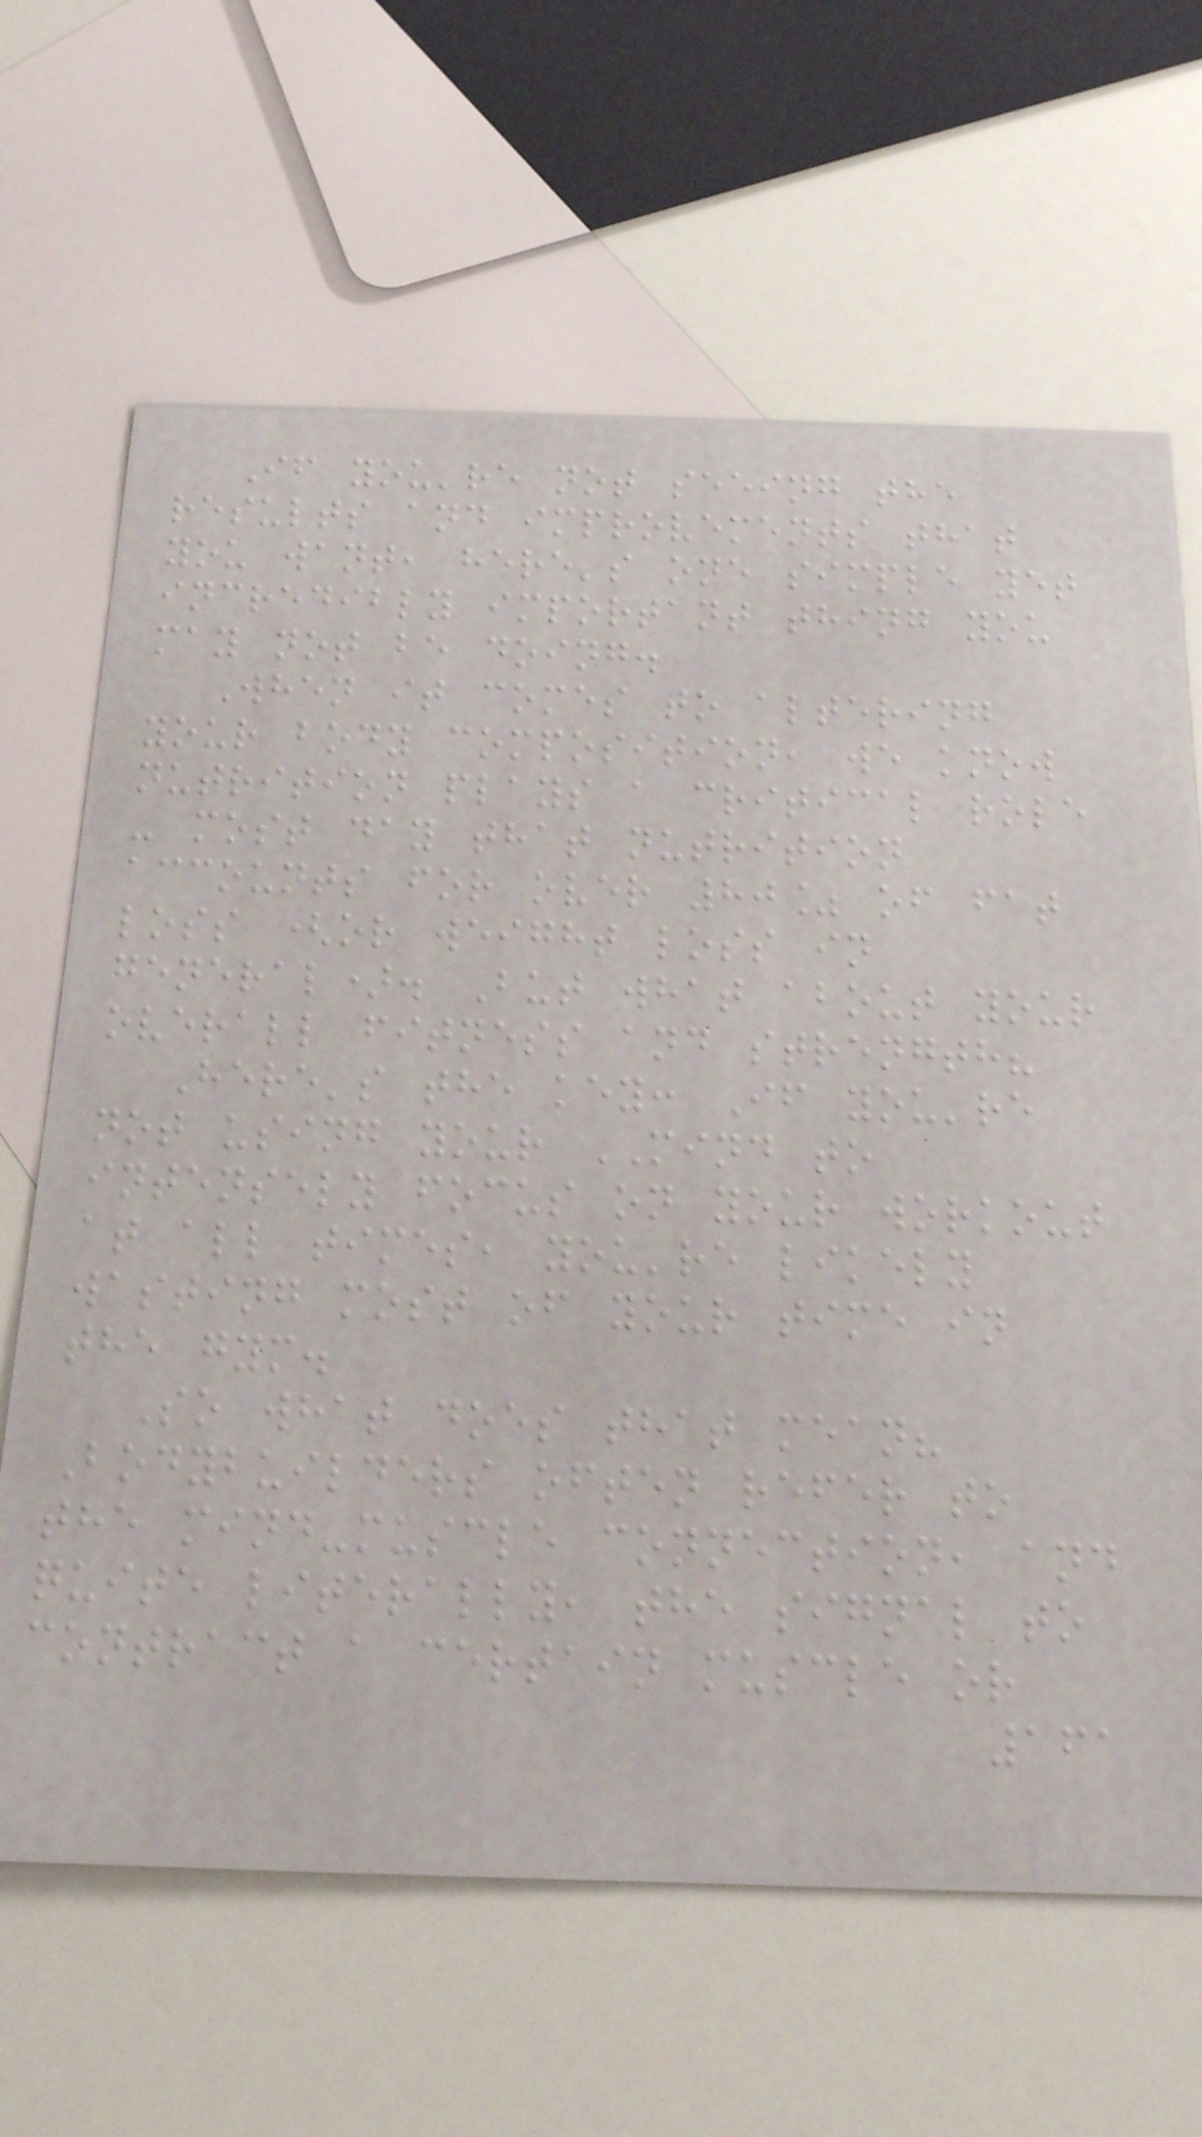If you're not seeing the
results and improvements that
you want, here's one simple yet
incredibly important thing you
may not be doing.
When it comes to altering
your body composition, we know
nutrition plays a critical role
- most day that nutrition
accounts for over 80% of fat
loss (or weight loss in
general). But what about your
overall fitness and strength?
Here's the key: If you're
not using your MIND to
intensely focus on your workout
at all times, you're likely
wasting most of your time in
the gym.
So what does that mean?
Bodybuilders often refer to
the mind-muscle connection, and
quite literally, the signal to
contract a certain muscle or
161
